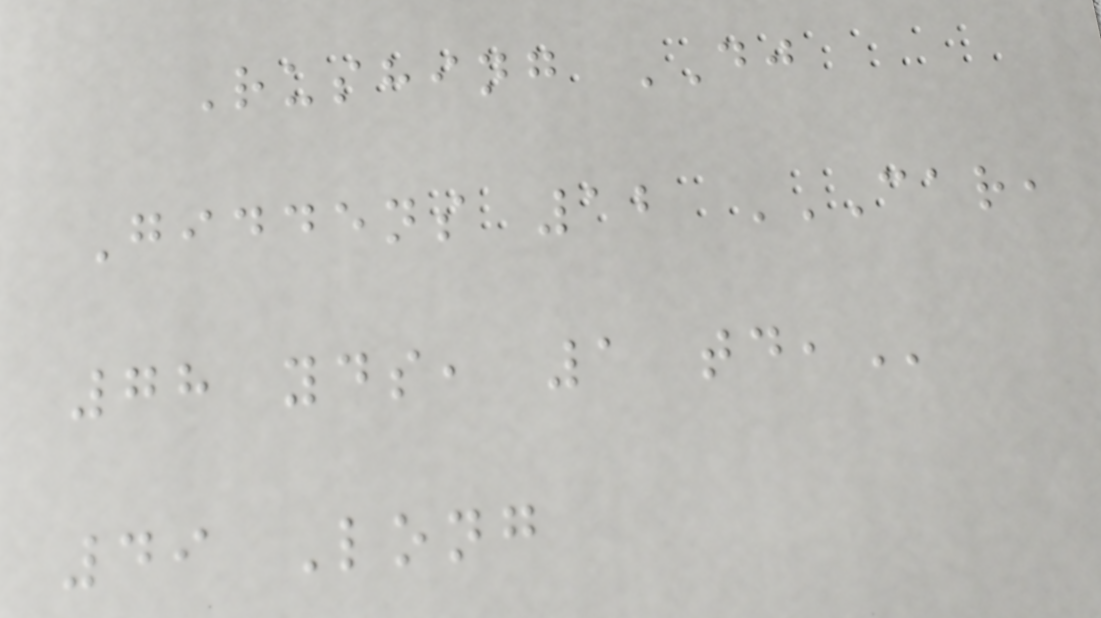Rushing DJ
Giddens 12 CAR,
78 YDS, 1 TD,
49 Long
